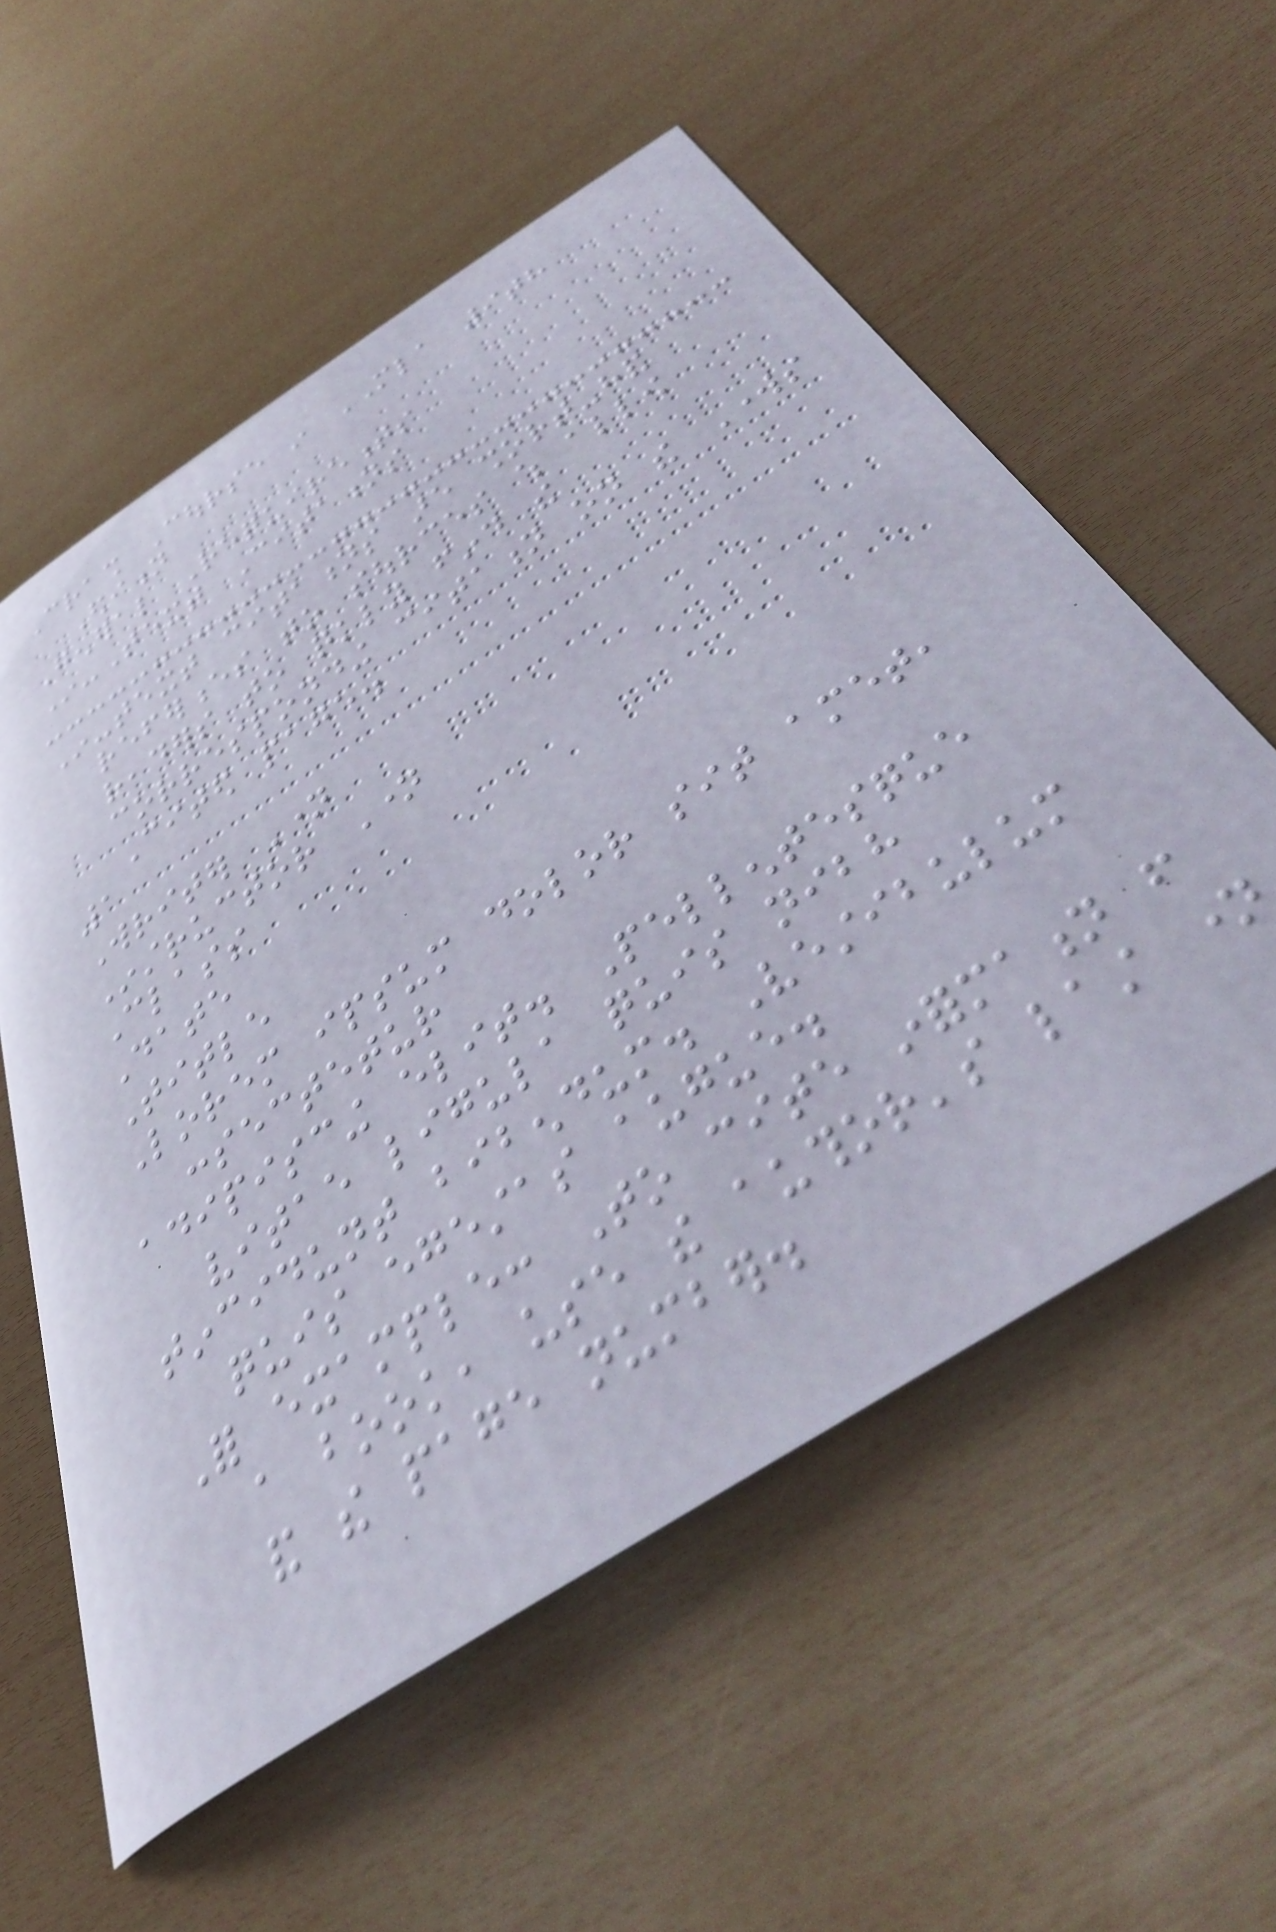Crash Course in MLA 9th
Edition
General Requirements
In-Text Citations
In-text citations are short-hand
references to sources which allow
readers to quickly find the
corresponding citation on the Works
Cited page.
1
Writer Name
Instructor Name
Class
Date
Title
Lorem ipsum dolor sit amet,
consectetur
adipiscing elit. Pellentesque
vitae ligula quis nibh
tincidunt bibendum. Vestibulum
quis egestas augue.
For example: To cite information from
a book, use the author's last name
and the page number.
